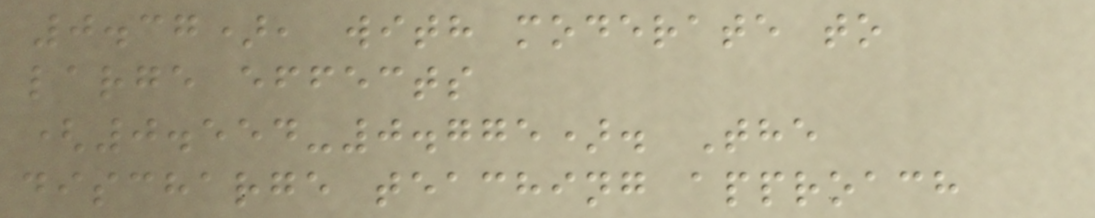0.37), with moderate to
large effects
(0.554-0.775). The
discharge teaching approach
